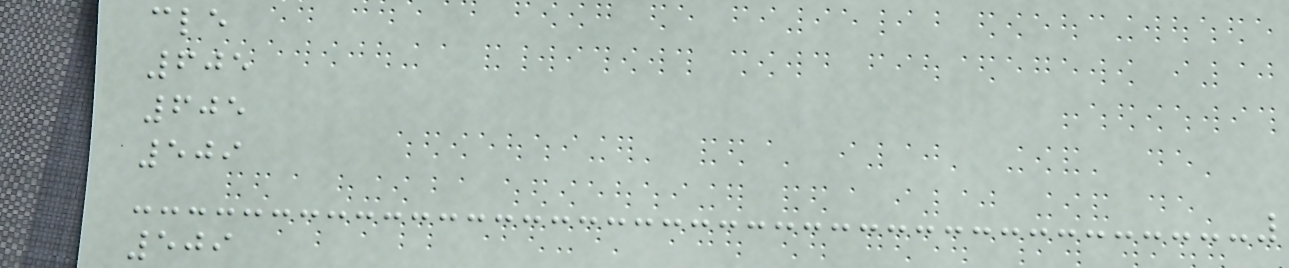cle
605
605
509
509
